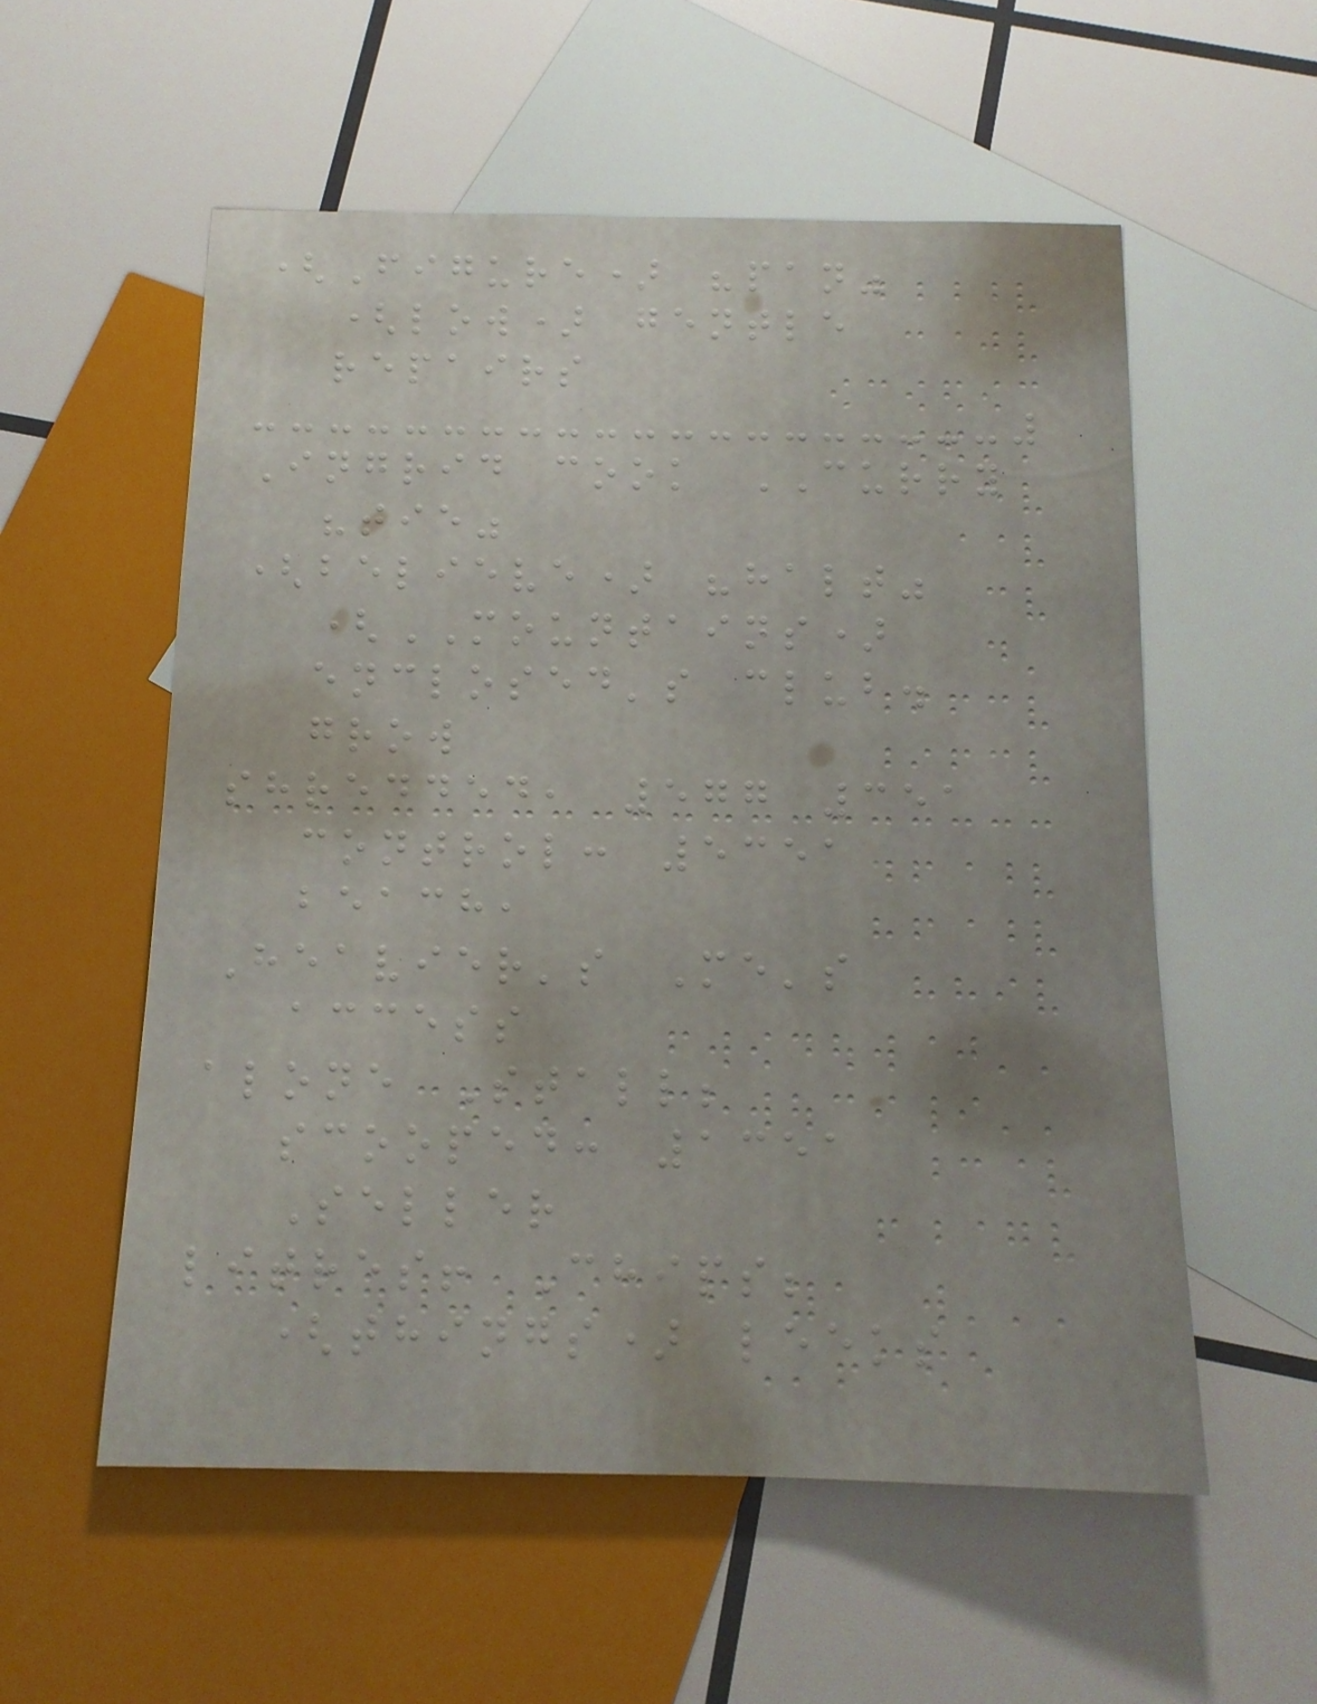(Figure) "pan"
(low) gentle
repairs
Ingrid cook CURRY
"tie"
(believe) "halt"
(MOUNTAINS)
enclosed's club.
grow
shredded, 577 351
control: 5351
beach,
Heavier's Me's
access
alone Stall;
scooped: 1351
Seller
litres! Chips;
(things) leeks
